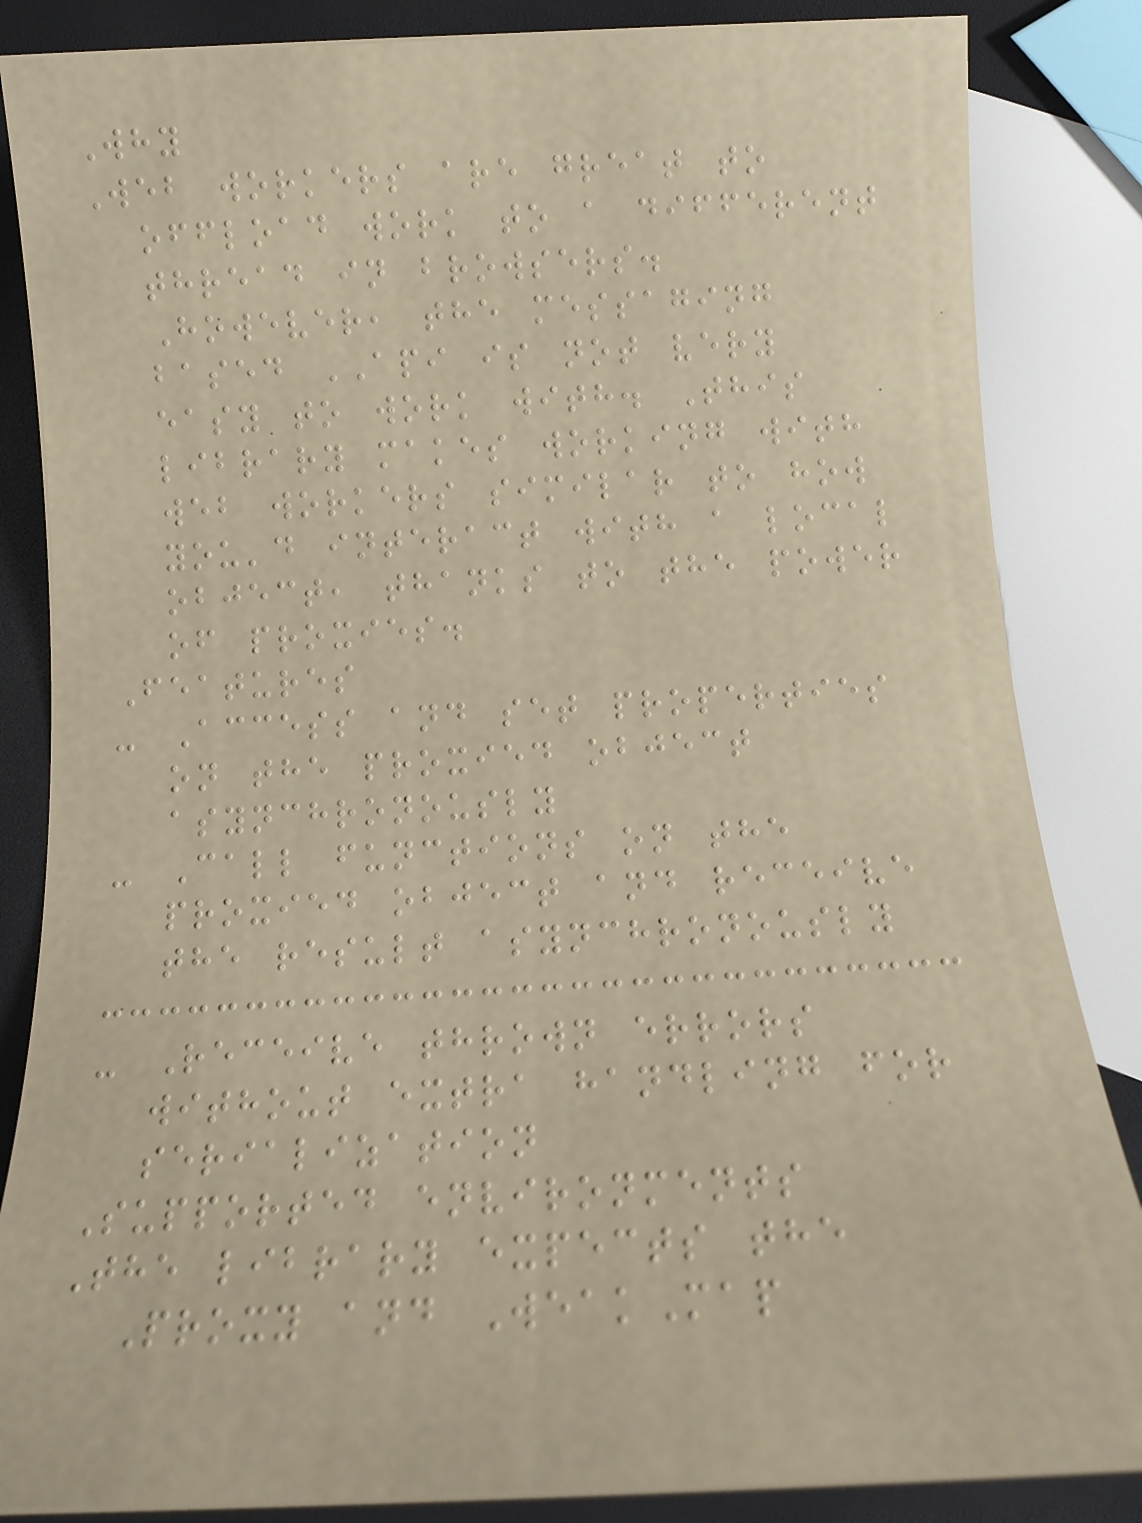Why
Web workers are great to
offload work to a different
thread in browsers.
However, the messaging
based API is not very
easy to work with. This
library makes working with
web workers similar to how
you'd interact with a local
object, thanks to the power
of proxies.
Features
- Access and set properties
on the proxied object
asynchronously
- Call functions on the
proxied object and receive
the result asynchronously
- Receive thrown errors
without extra handling for
serialization
Supported environments
The library expects the
Proxy and WeakMap
